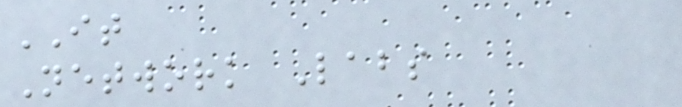IT
Network Labs
